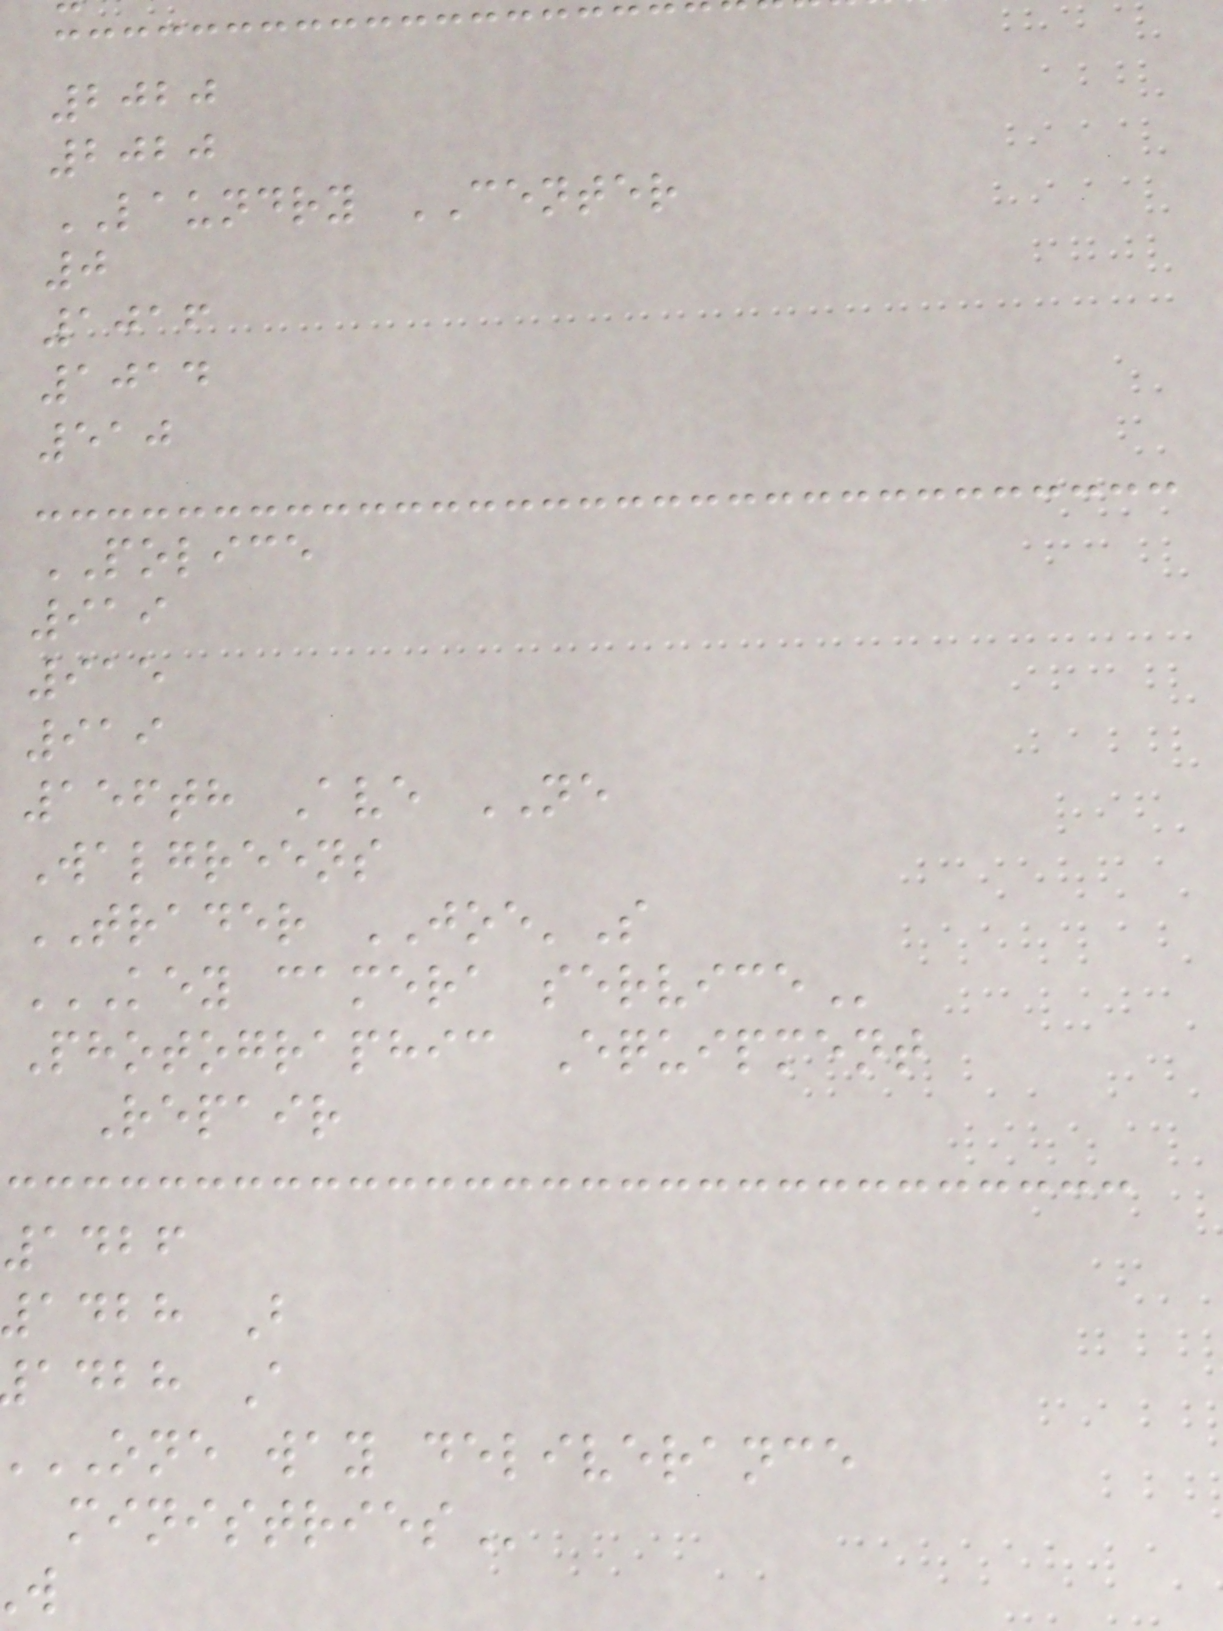2020
2020
LAUNDRY CENTER
0
1016
1014
510
POLICE
919
915
919
156th Ave NE
Walgreens
TRADER JOE'S
KEY CAMERA SERVICE
Photographic Equipment
Repair
1426
1428 B
adbh A
ONE way deliverance
